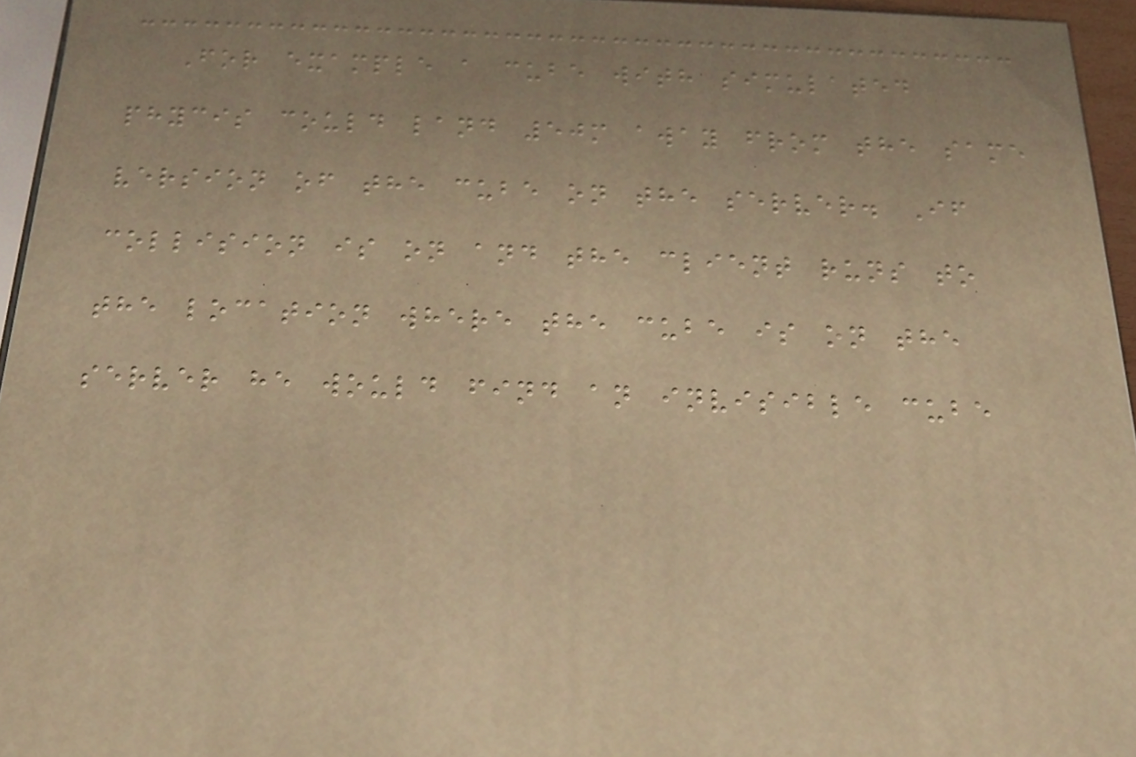For example a cube with simulated
phycis could land 50m away from the same
version of the cube on the server. If
collision is on and the client runs to
the location where the cube is on the
server he would find an invisible cube
